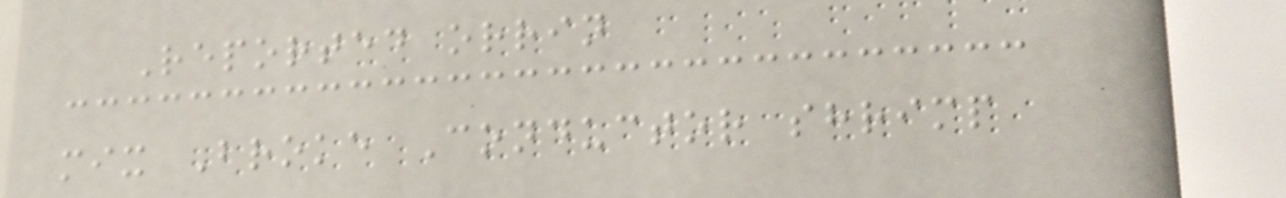Reported orrin
mix Broke Conductor shrimp
